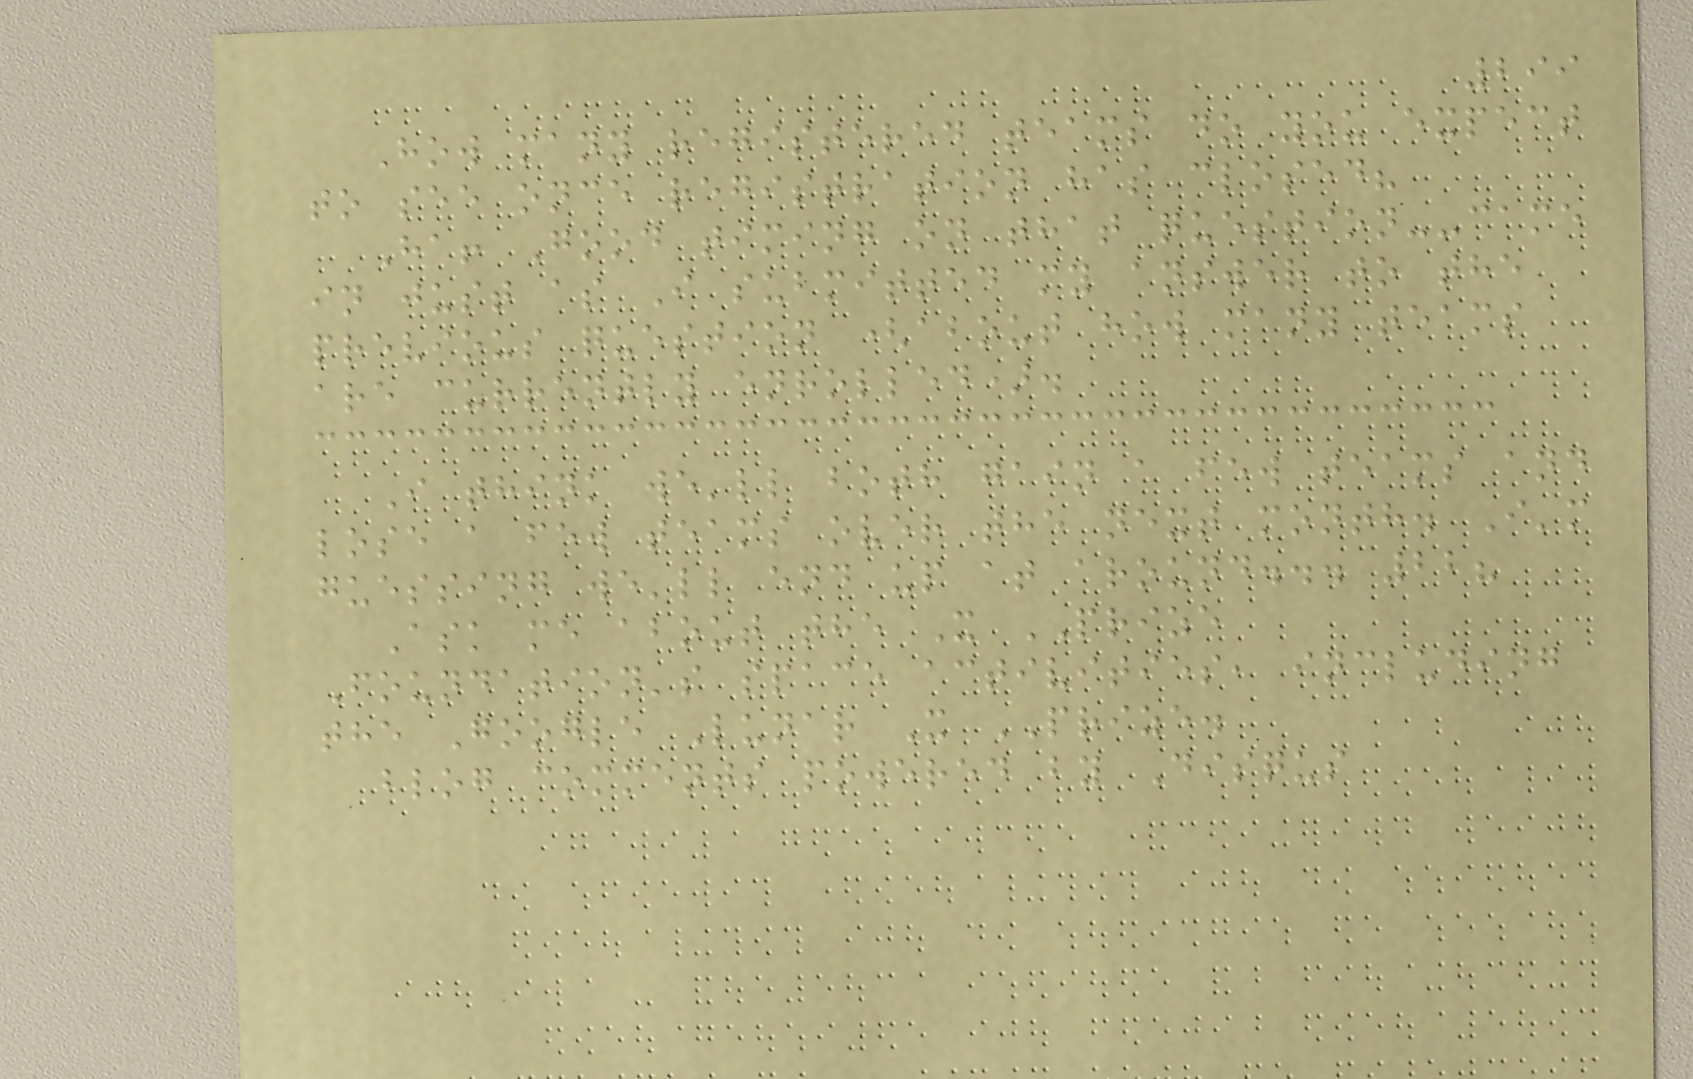299
How many registered teams do you expect
to see once registration has closed?
Ha! Good timing on that question--came
in just as I submitted my answer to the
previous question (about how many teams
are currently enrolled).
I think we'll both gain a few teams and
lose a few teams over the next month. I'm
guessing we'll end up at around... 22?
Ask me about the X PRIZE
Foundation's space activities, including
the Google Lunar X PRIZE.
blog comments powered by Disqus
